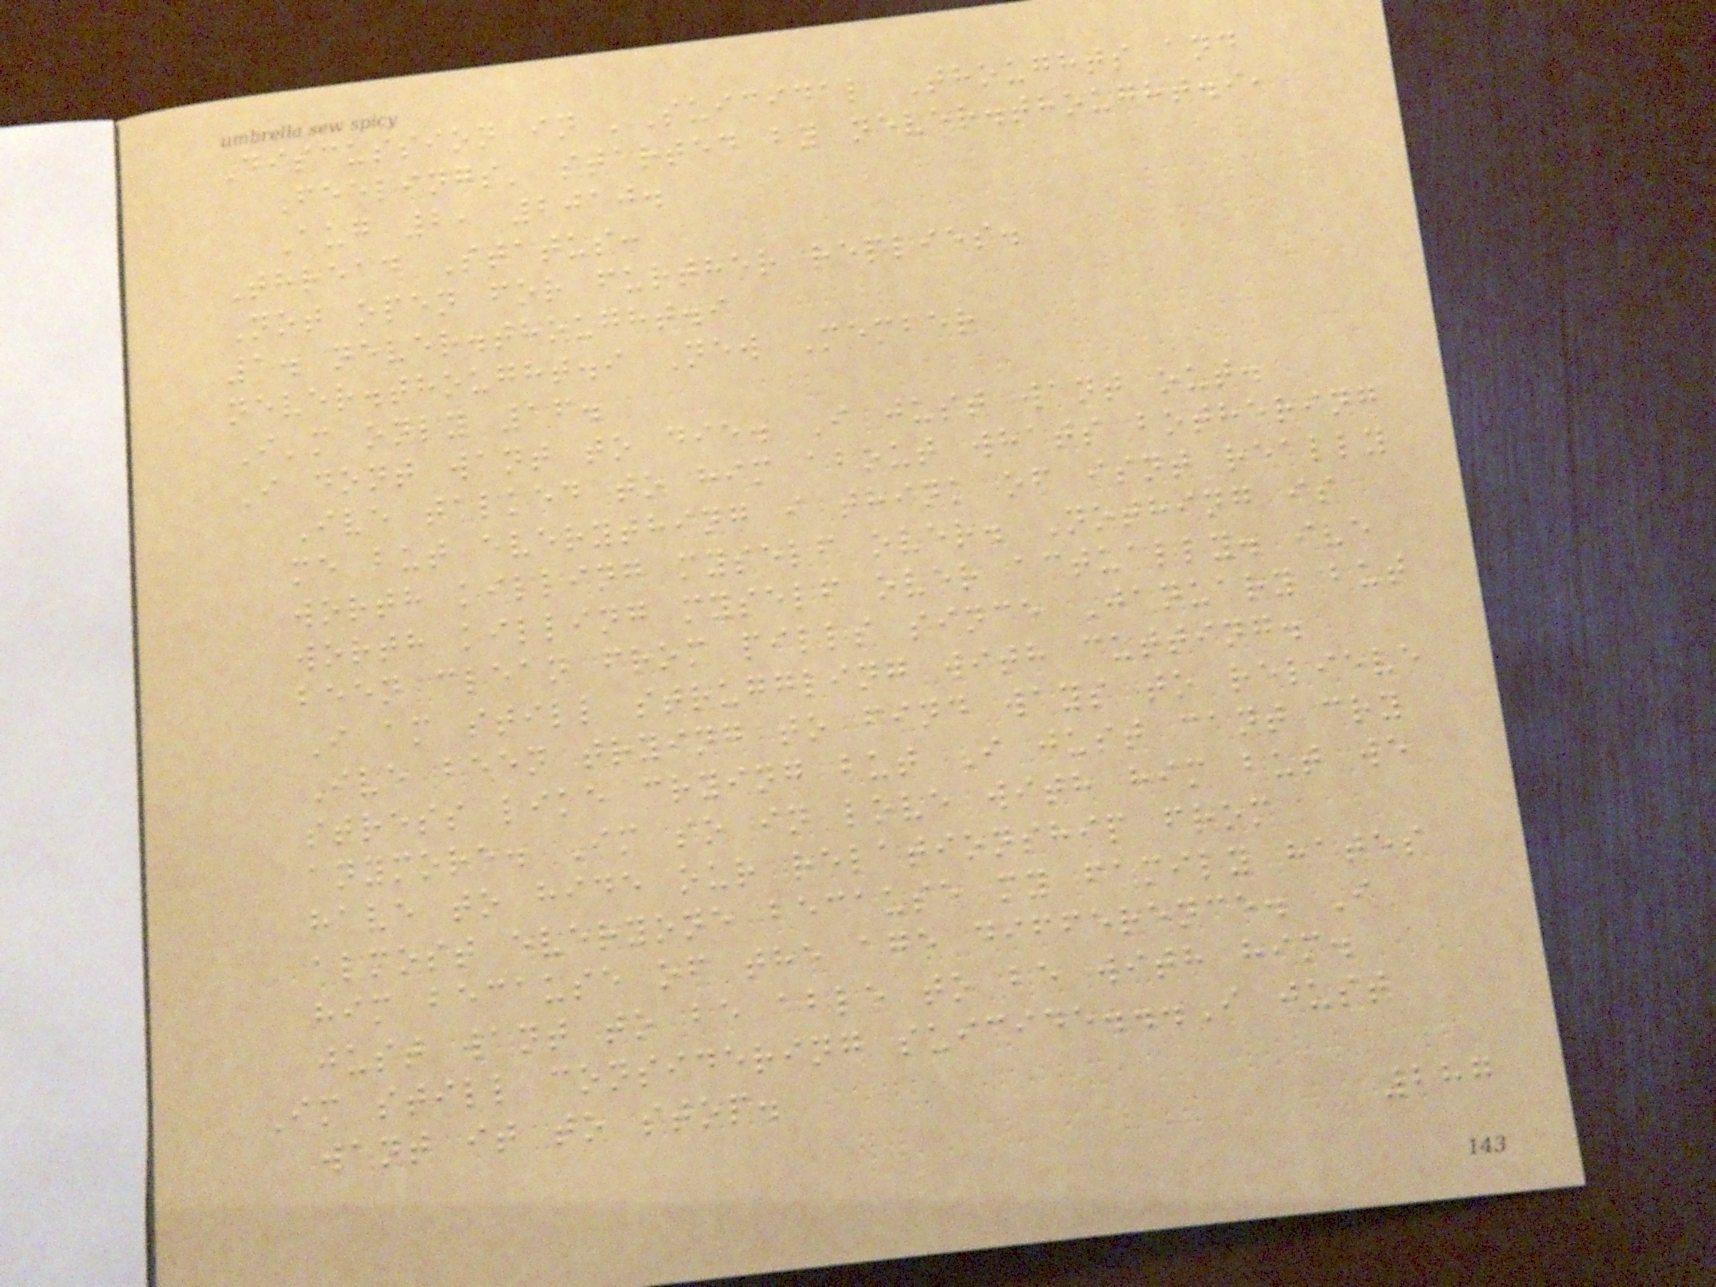Discussion in 'Suicidal Thoughts and
Feelings' started by never.thought.i,
Aug 2, 2010.
Thread Status:
Not open for further replies.
1. never.thought.i
never.thought.i New Member
I'm only 16.
I dont want to die. I just want out.
Ive talked to him about whats bothering
me but everything i think of isnt really
worth killing myself over. Nothing is
worth killing myself over actually. ive
been clean from pills since January but
I am still struggling with cutting.
Ive been trying to find ways to relieve
stress like crying but I just cant cry
anymore. Im so in love with him but we
have to hide our relationship from
almost everyone because my family hates
him because of the age difference. I
just want to be able to be with him.
Im still considering suicide...I just
want it to stop.
287
